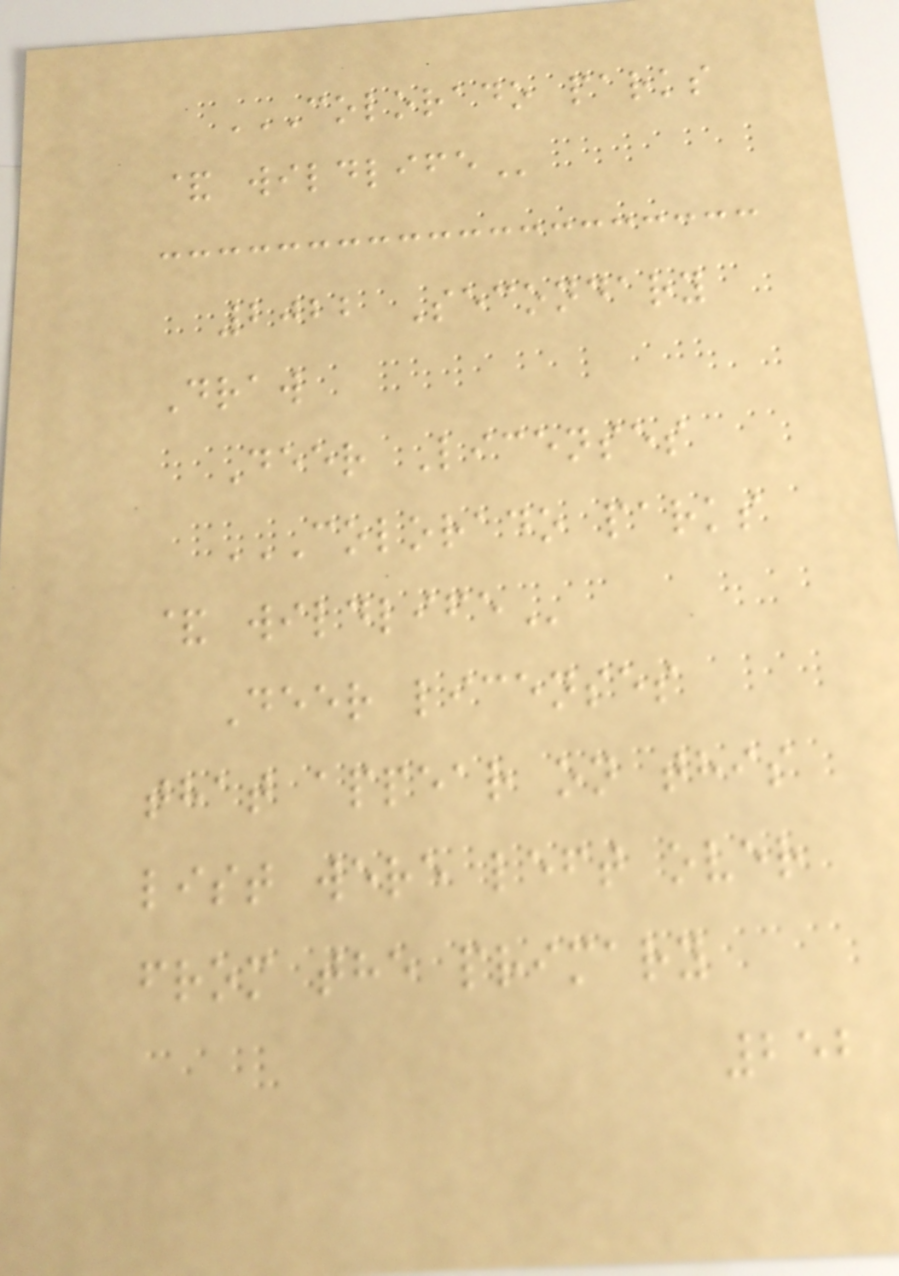COLORADO PARKS
& WILDLIFE
2022 Secondary
Draw
Deer Licenses
COLORADO PARKS
& WILDLIFE
Deer licenses
that appear on this
list were left over
from the primary
252
